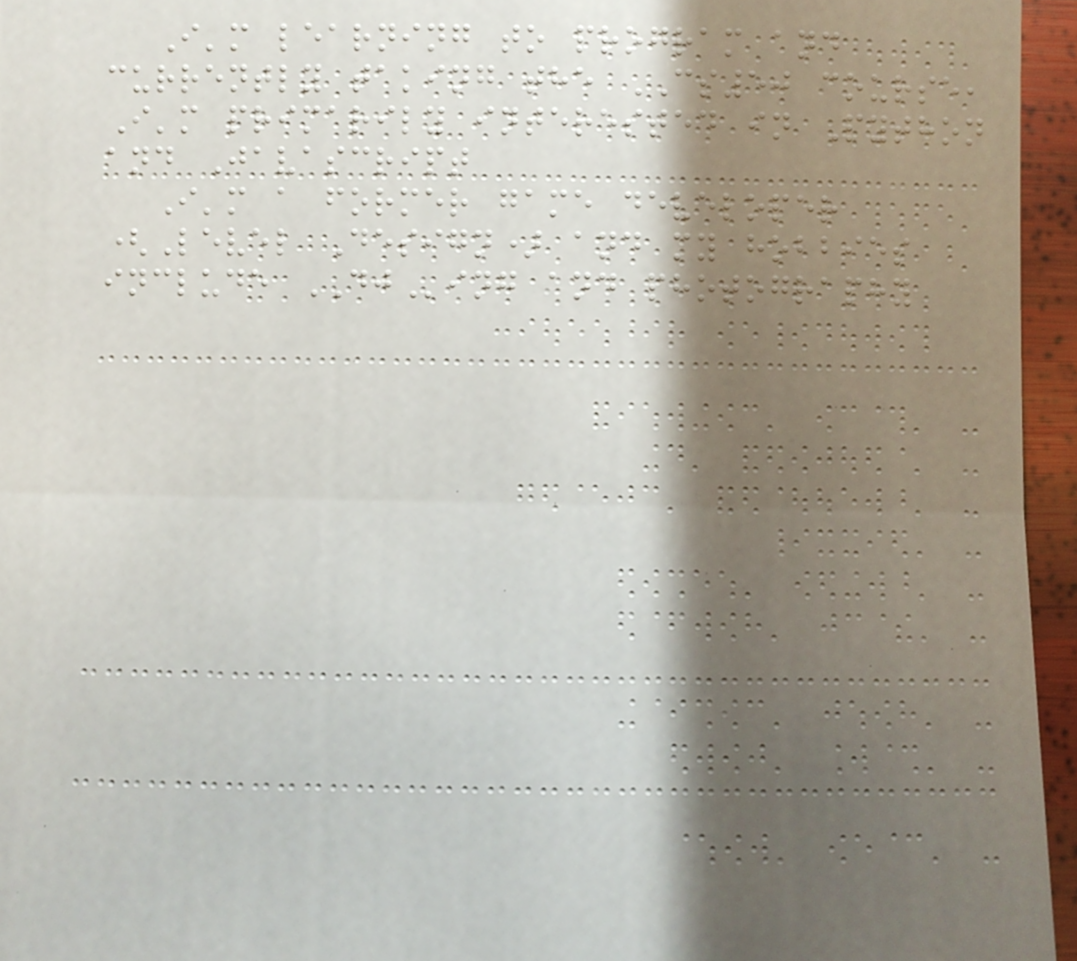I'm learning to program and
currently taking the CS50 course,
I'm primarily interested in Python
and Javascript
I'm a former game developer
(Level Design) and my hobbies
include DJing and photography
